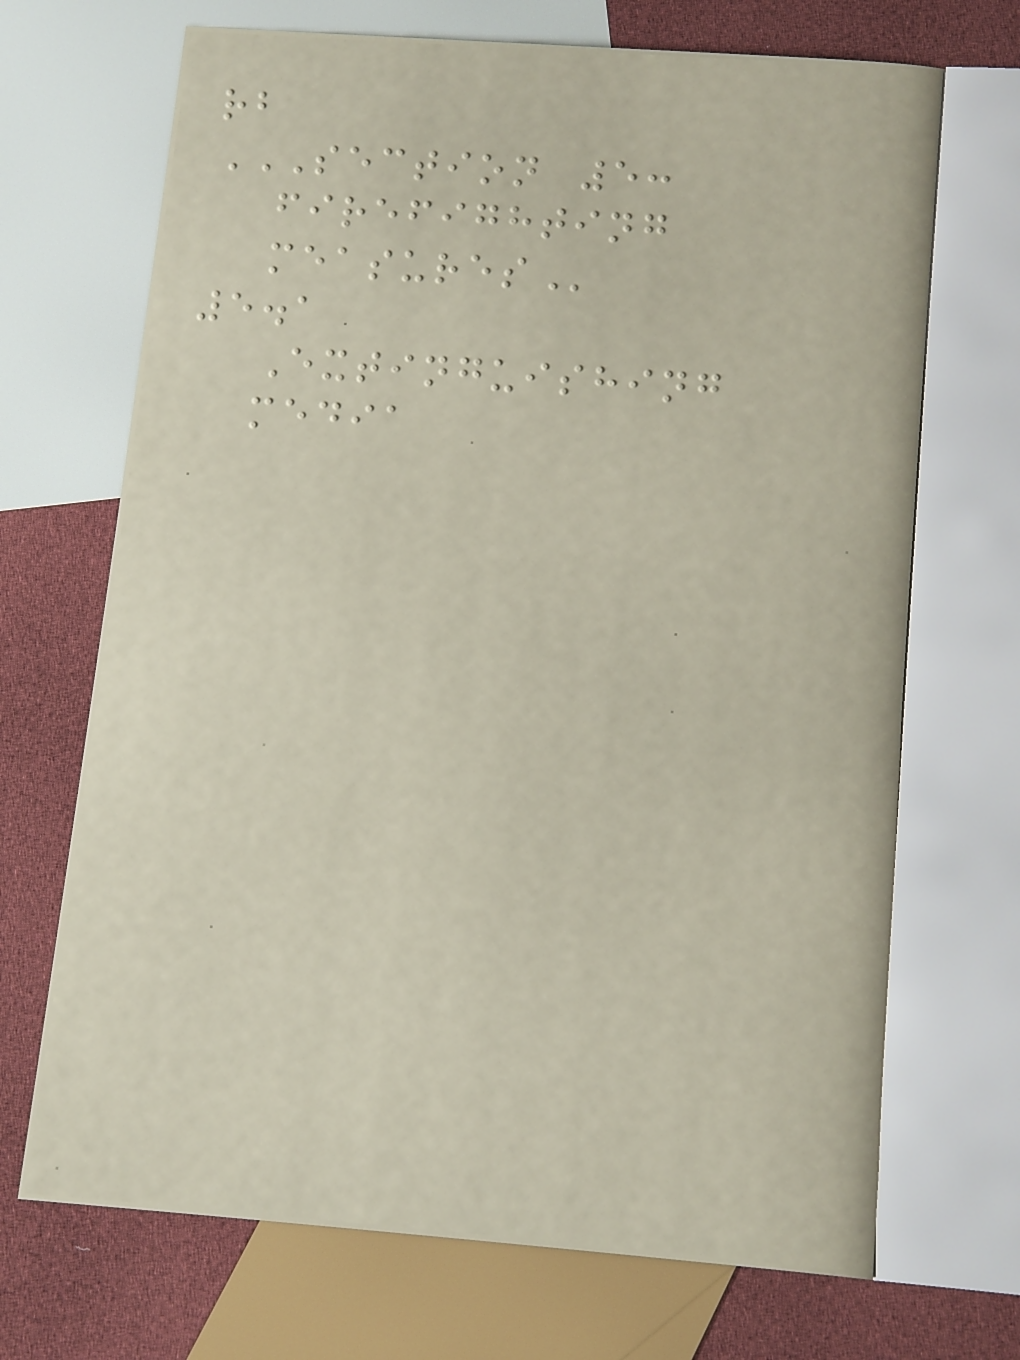rb
SECTION 5:
FIREFIGHTING
MEASURES
5.1
Extinguishing
media
